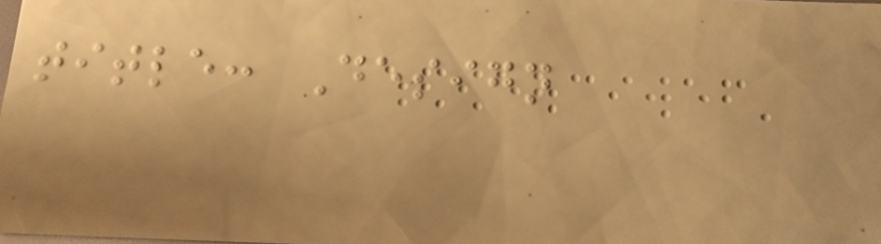title: Design
